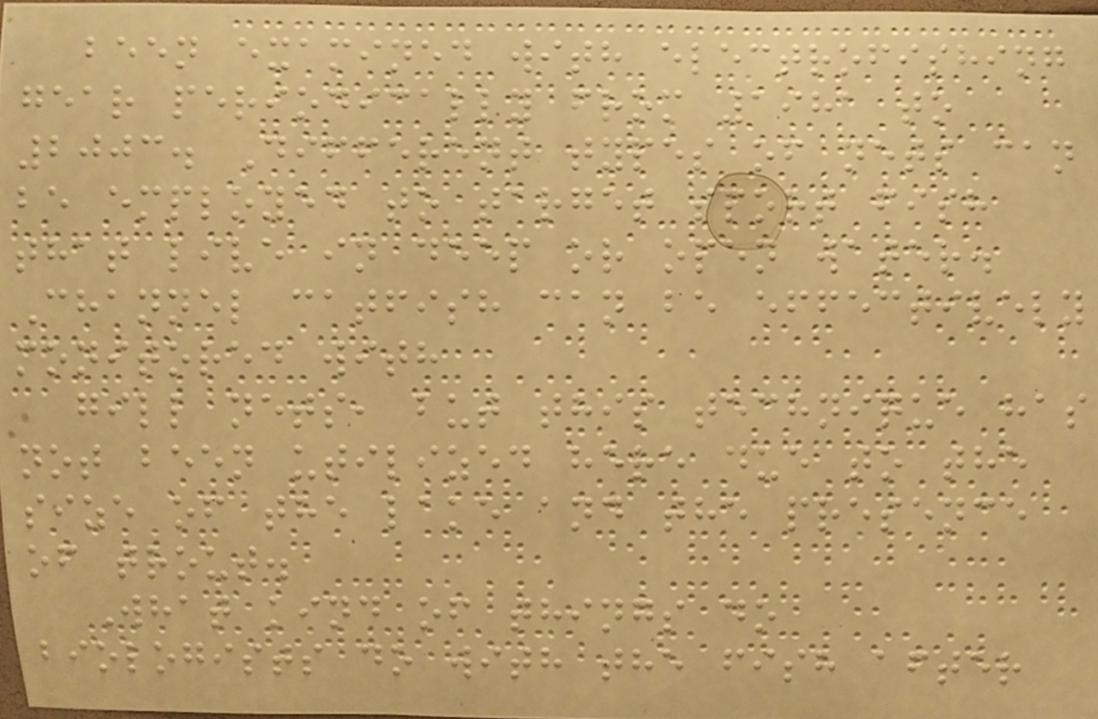been examined with electrofishing
gear periodically from 1981 to
2003. Different types of nets can
be employed to target sport fish
that live in deep or open water.
Channel catfish can be effectively
monitored with
gill nets, but this technique has
not been utilized here due to the
size of the lake and the presence
of trout.
What kind of things do
biologists do with the fish after
